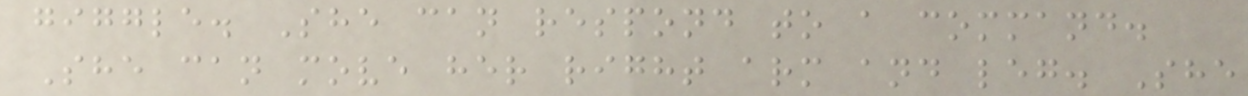giggle. She can respond to a command.
She can move her right arm and leg. She
